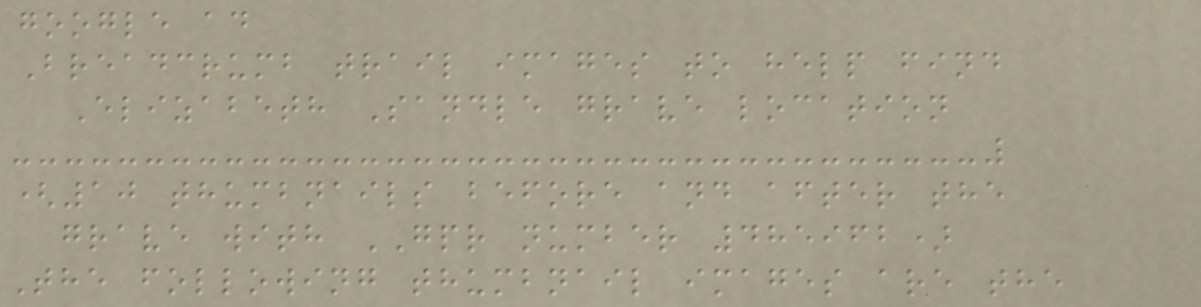google ad
Breadcrumb trail images to help find
Elizabeth Sandle grave location
(10 thumbnails before and after the
grave with GPR number 485962)
The following thumbnail images are the
